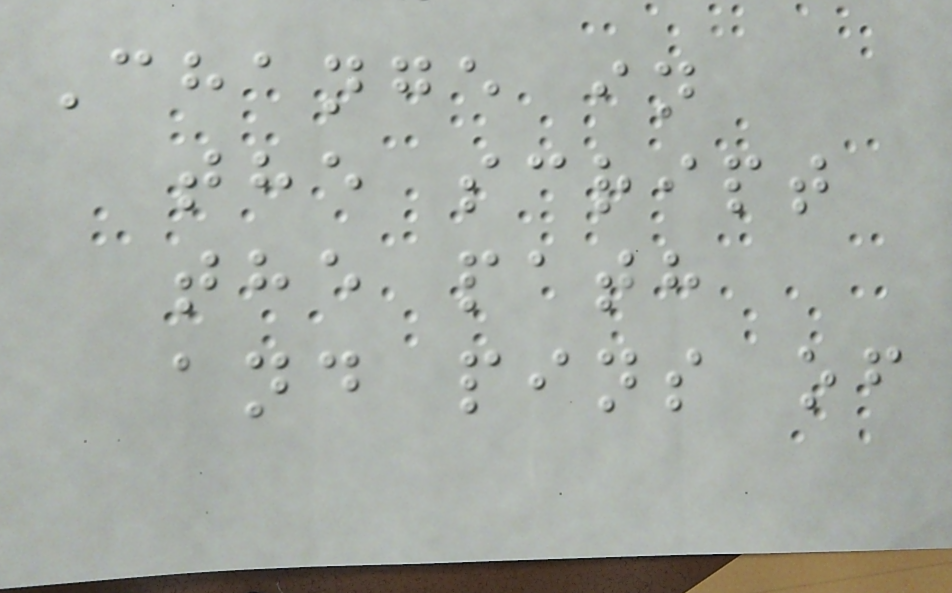Change in
the script
the path
and pins of
